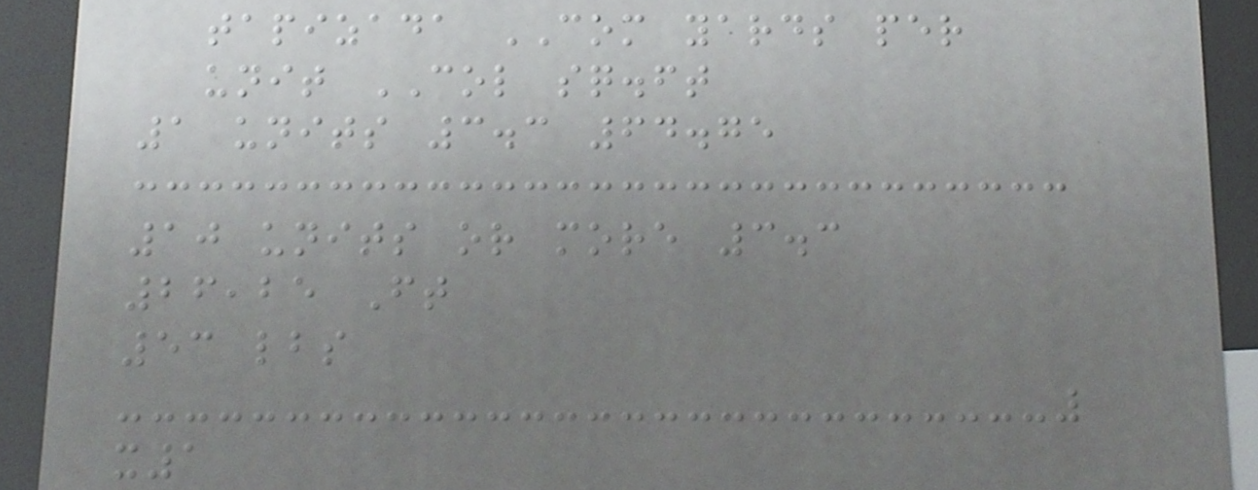tapizada COM yards per
unit COL sq.ft
1 units 3.3 64.75
10 units or more 3.3
26,25 Ft
53 lbs
x1
